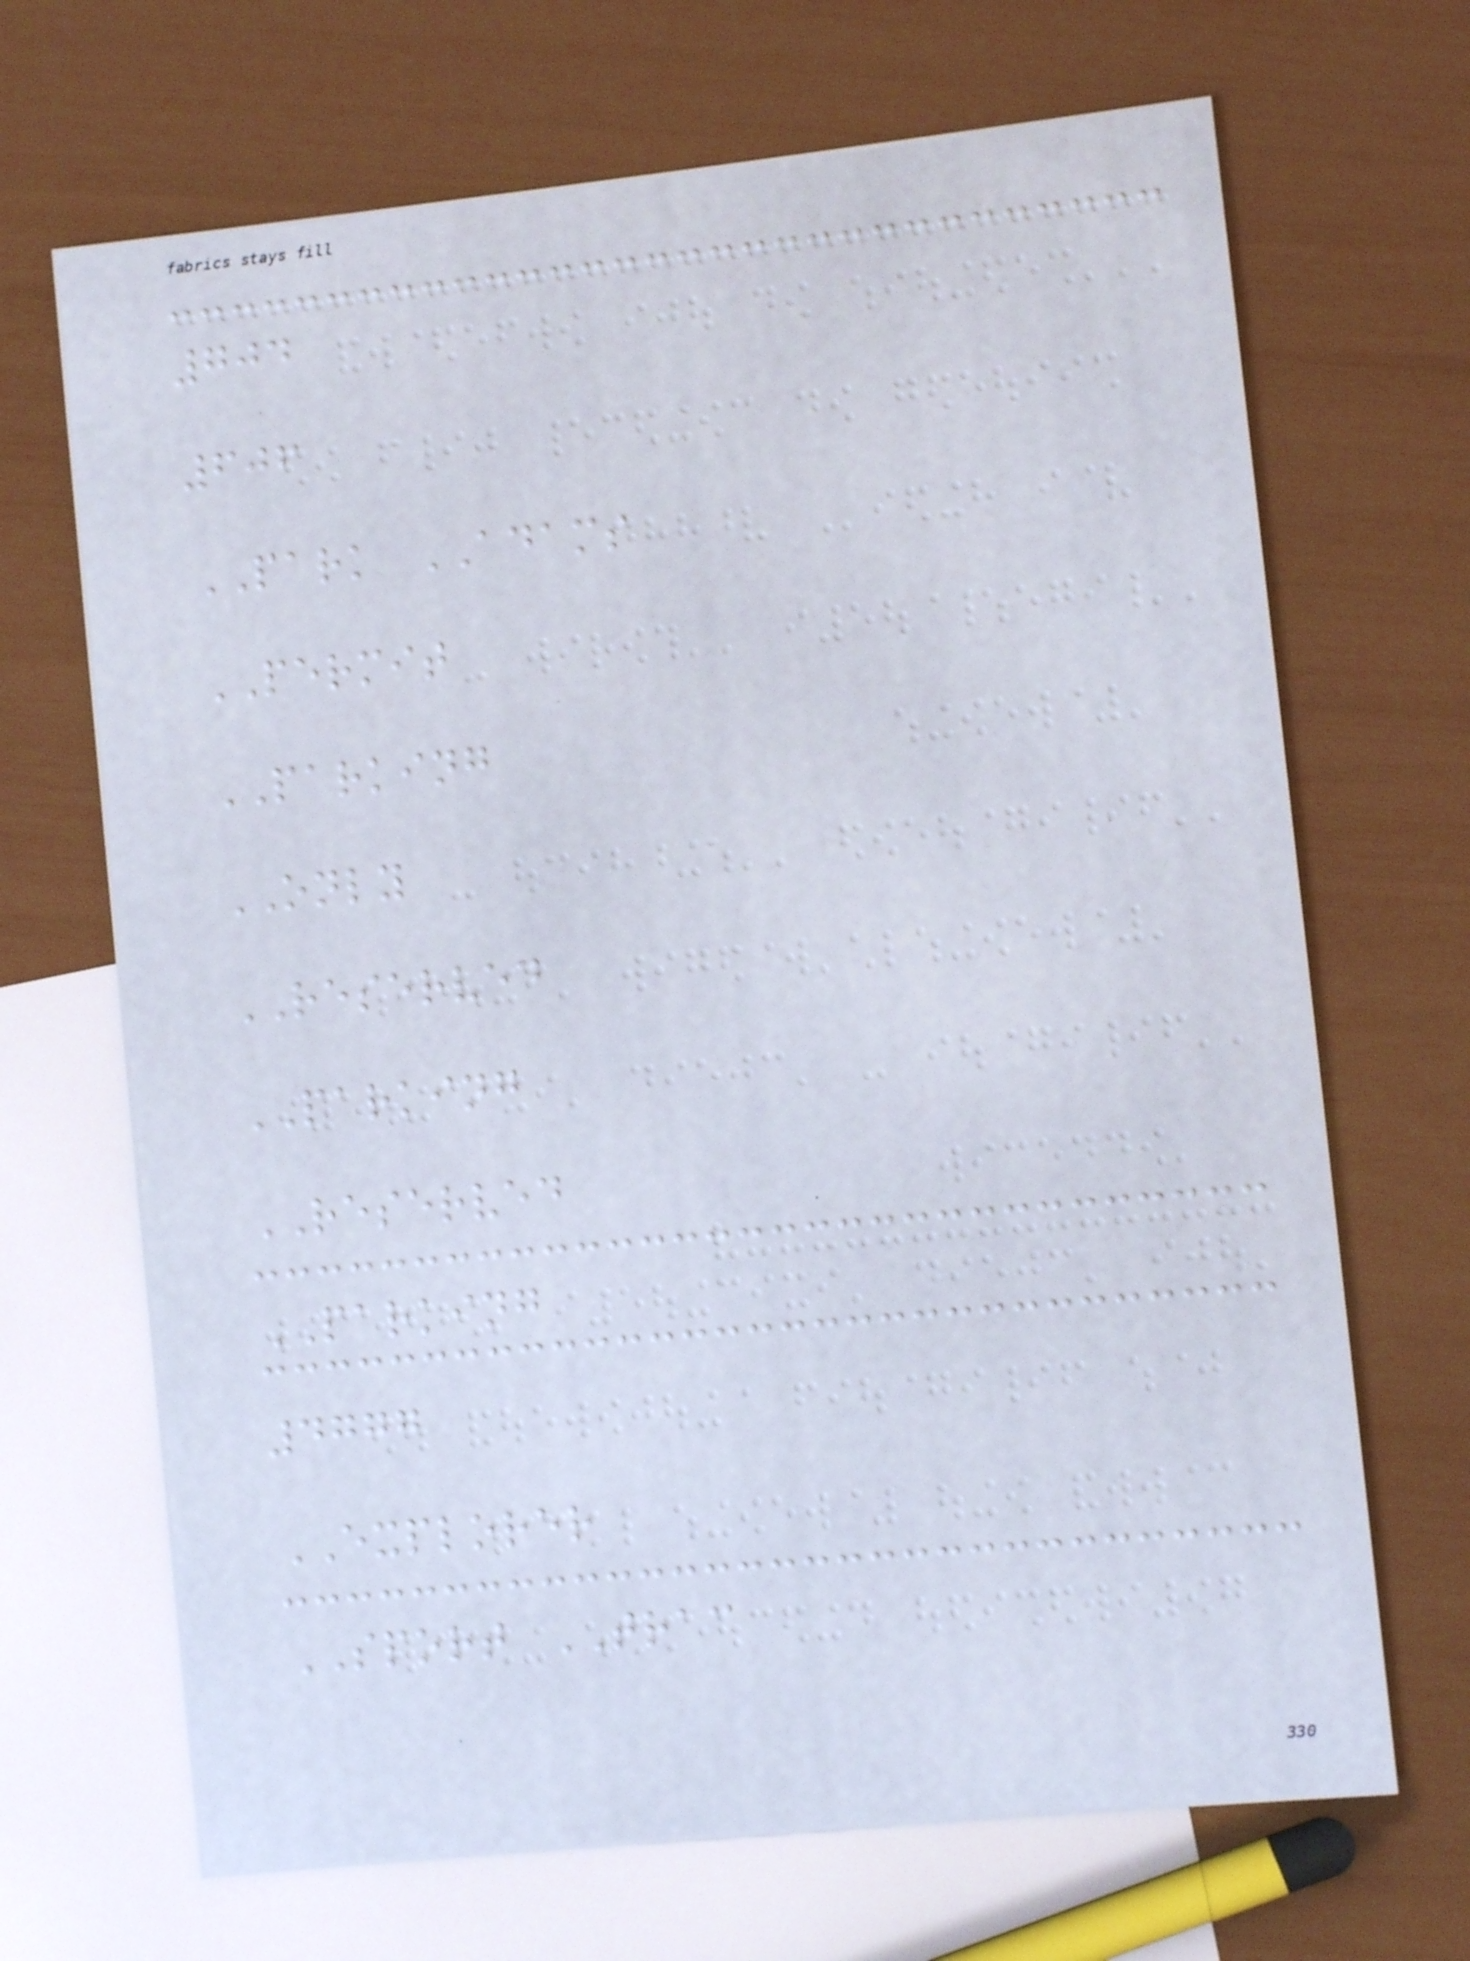704
606
PARK ADAMS
PERMIT
PARKING
ONLY
RESERVED
PARKING
RESERVED
PARKING
4777
EXPLORER
SPORT TRAC
